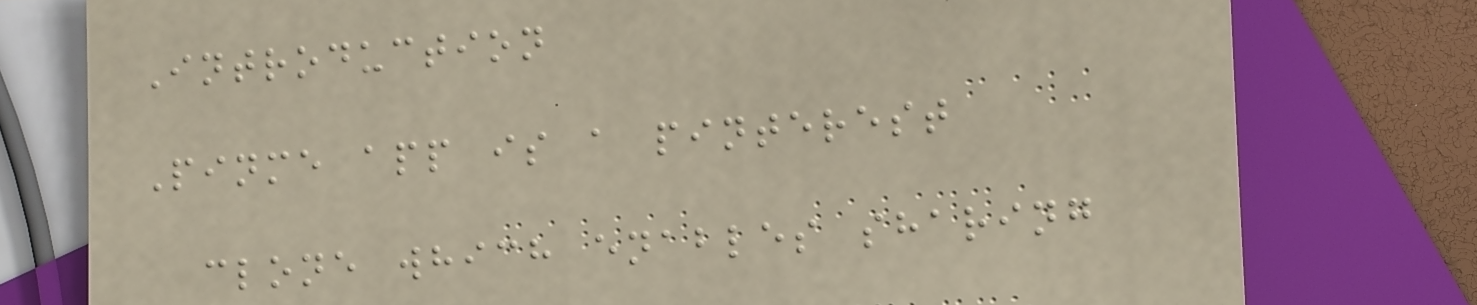Introduction
Pinme app is a pinterest
clone which enables sharing
